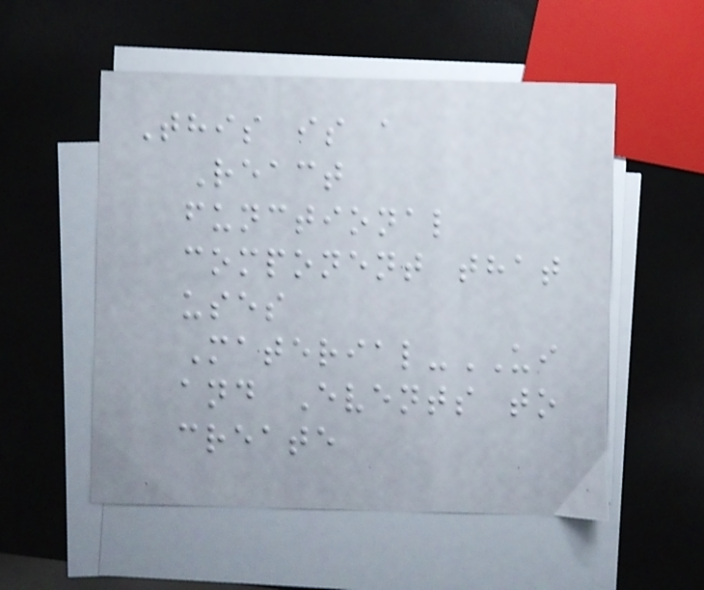This is a
React
functional
component that
uses
Material-UI
and Events to
create
